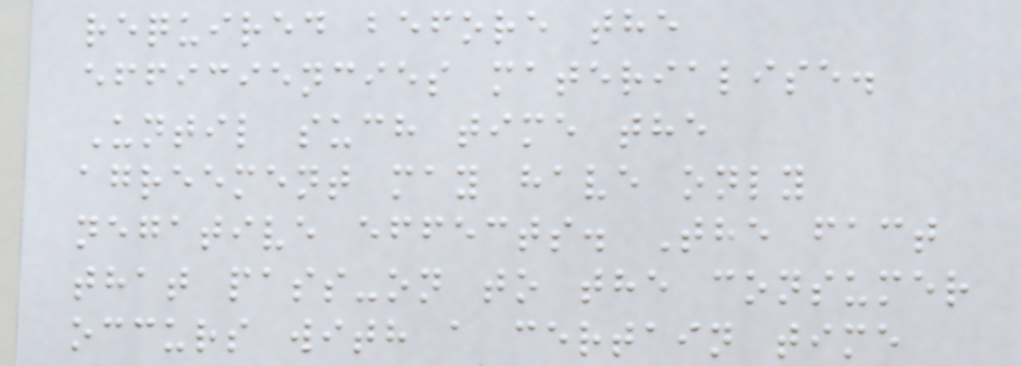required before the
efficiencies materialise.
Until such time the
agreement may have only
negative effects. The fact
that pass-on to the consumer
occurs with a certain time
